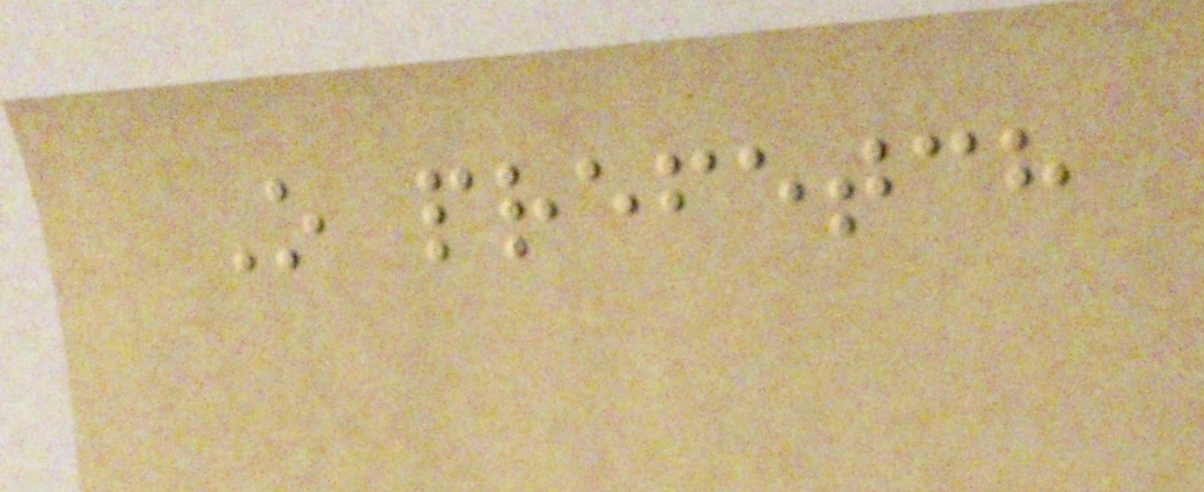O prefetch
